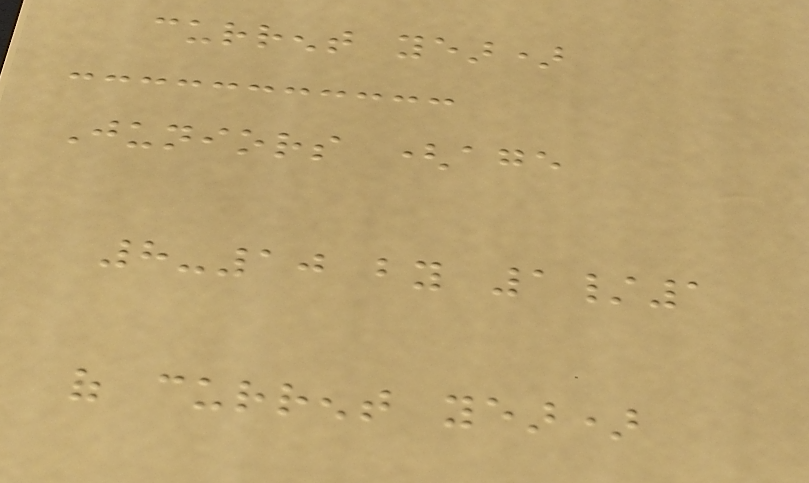current year)
Juniors (age
8-10 by 1/1
of current year)
